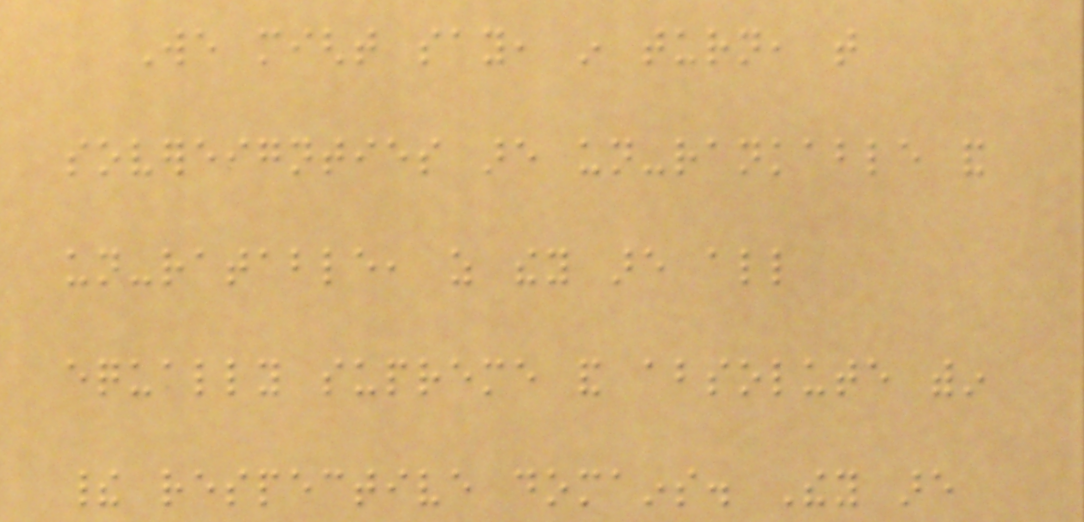We might say, in turn, that
sovereignties are un-rankable and
un-ratable, as they are all
equally supreme and absolute within
their respective domains. They are
